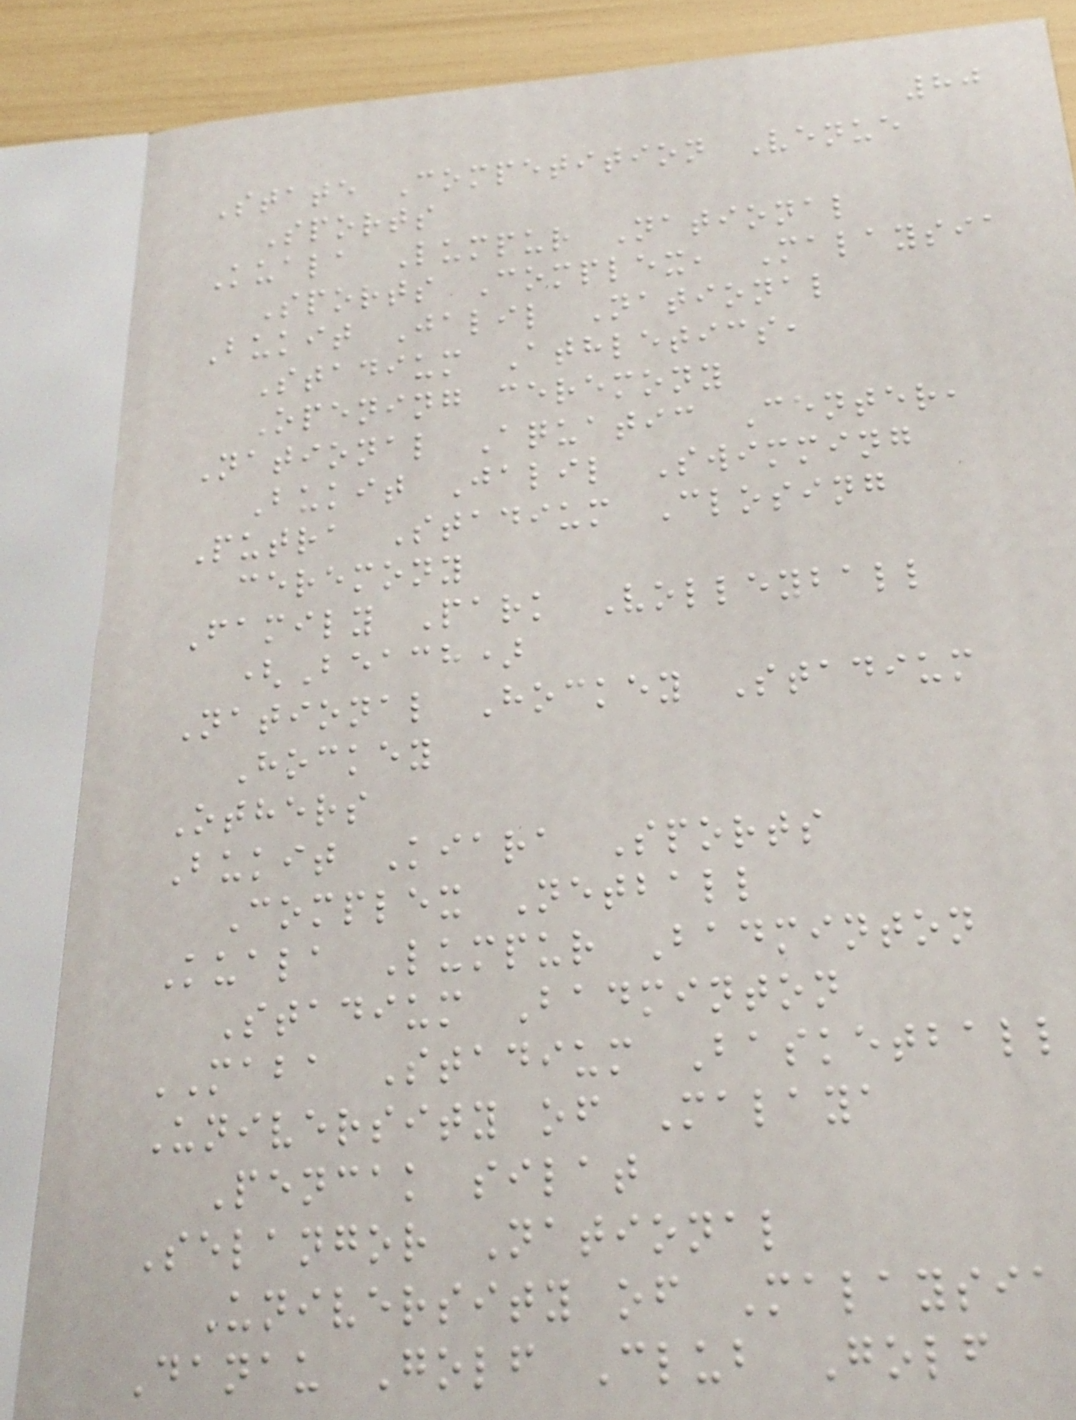80
State Competition Venue
Sports
Kuala Lumpur National
Sports Complex, Malaysia
Bukit Jalil National
Stadium Athletics,
Opening ceremony
National Aquatic Center,
Bukit Jalil Swimming
Putra Stadium Closing
ceremony
Family Park Volleyball
(Beach)
National Hockey Stadium
Hockey
Others
Bukit Kiara Sports
Complex Netball
Kuala Lumpur Badminton
Stadium Badminton
MABA Stadium Basketball
University of Malaya
Pencak silat
Selangor National
University of Malaysia
Danau Golf Club Golf
